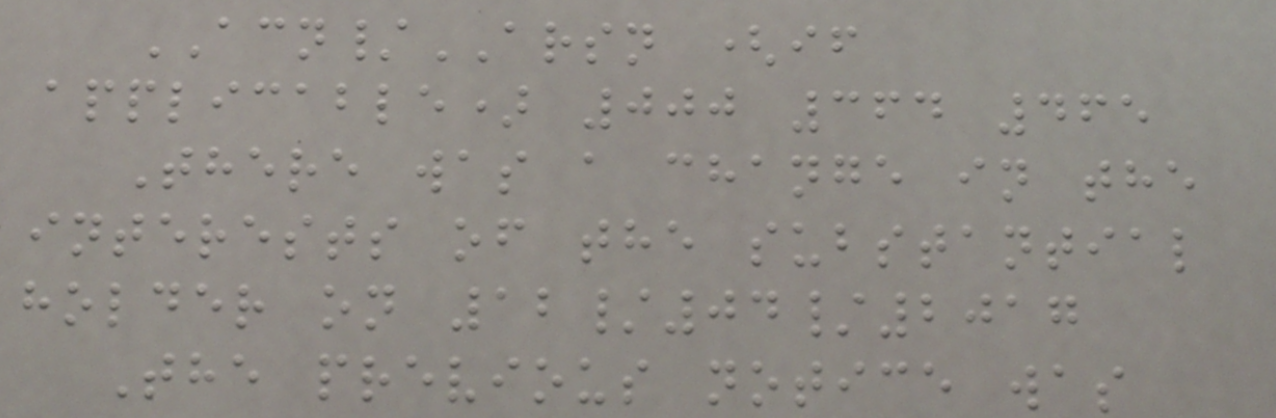ACN/ARSN (if
applicable) 000 364 465
There was a change in the
interests of the substantial
holder on 12/04/2017
The previous notice was
